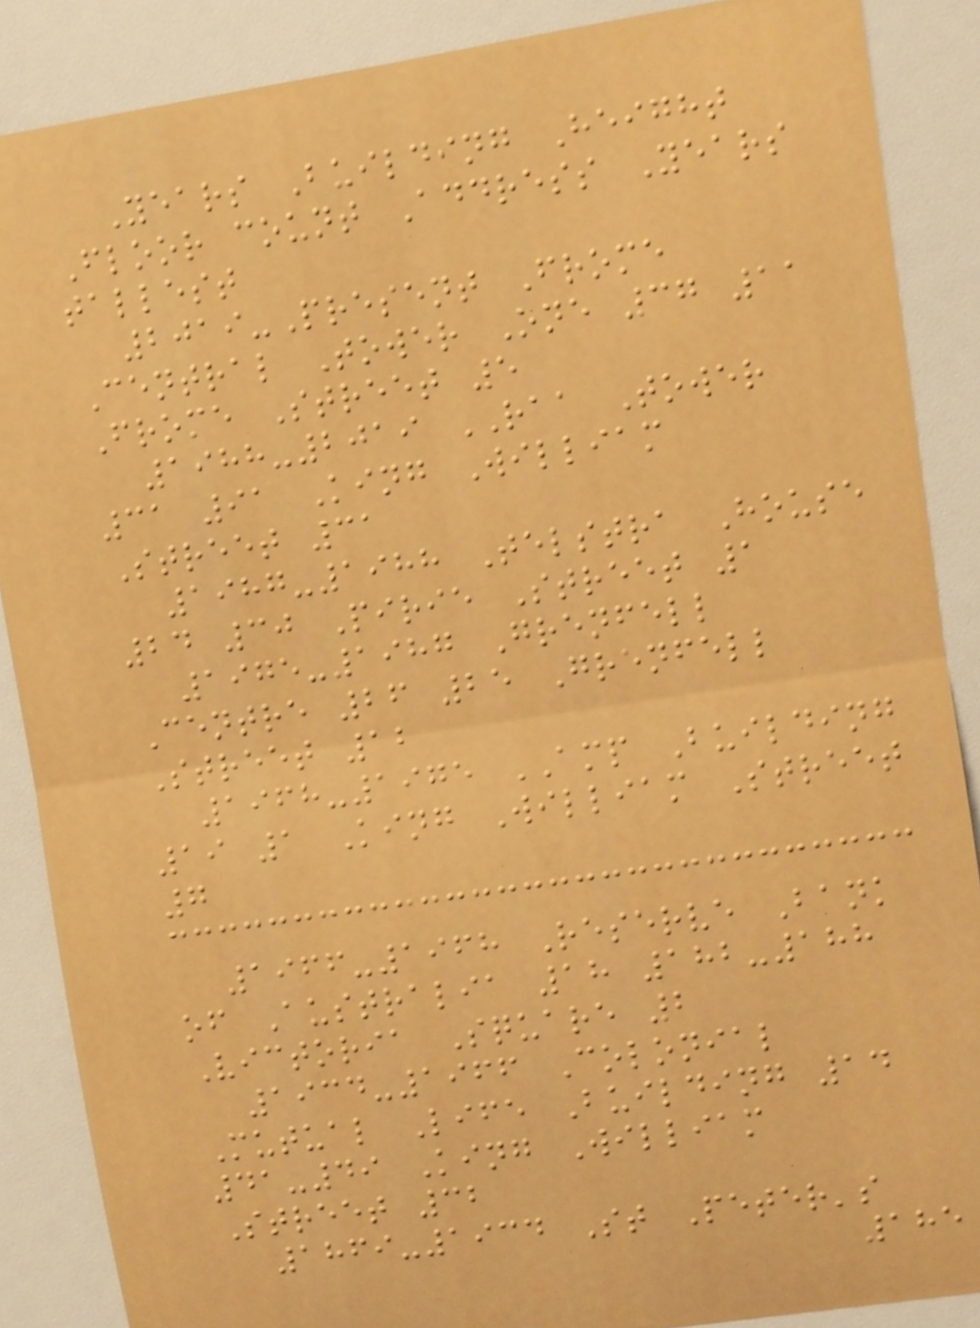Years Building Height
Floor count Address Years
tallest
2019-Present Frome
Central Tower One 37 11
Frome Street 5
1988-2019 RAA Tower
31 91 King William
Street 31
1987-1988 Telstra House
24 30 Pirie Street 1
1975-1987 Grenfell
Centre 26 25 Grenfell
Street 12
1968-1975 AMP Building
19 1 King William Street
7
1966-1968 Reserve Bank
of Australia 18 182-188
Victoria Square 2
1934-1966 Colonial
Mutual Life Building 14
41-49 King William
Street 32
1869-1934 St Peter's
185
